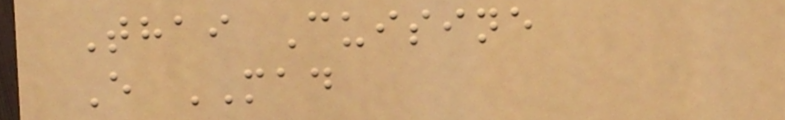Thai Cuisine
E MAD
